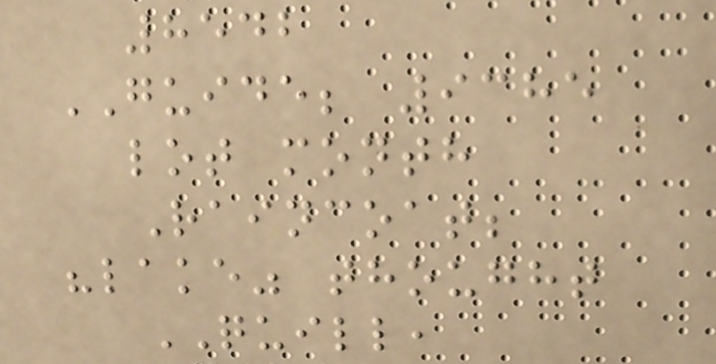8542
GUIDE; 9385
lot month
Raincoat;
"lake" thought
QUILL,
